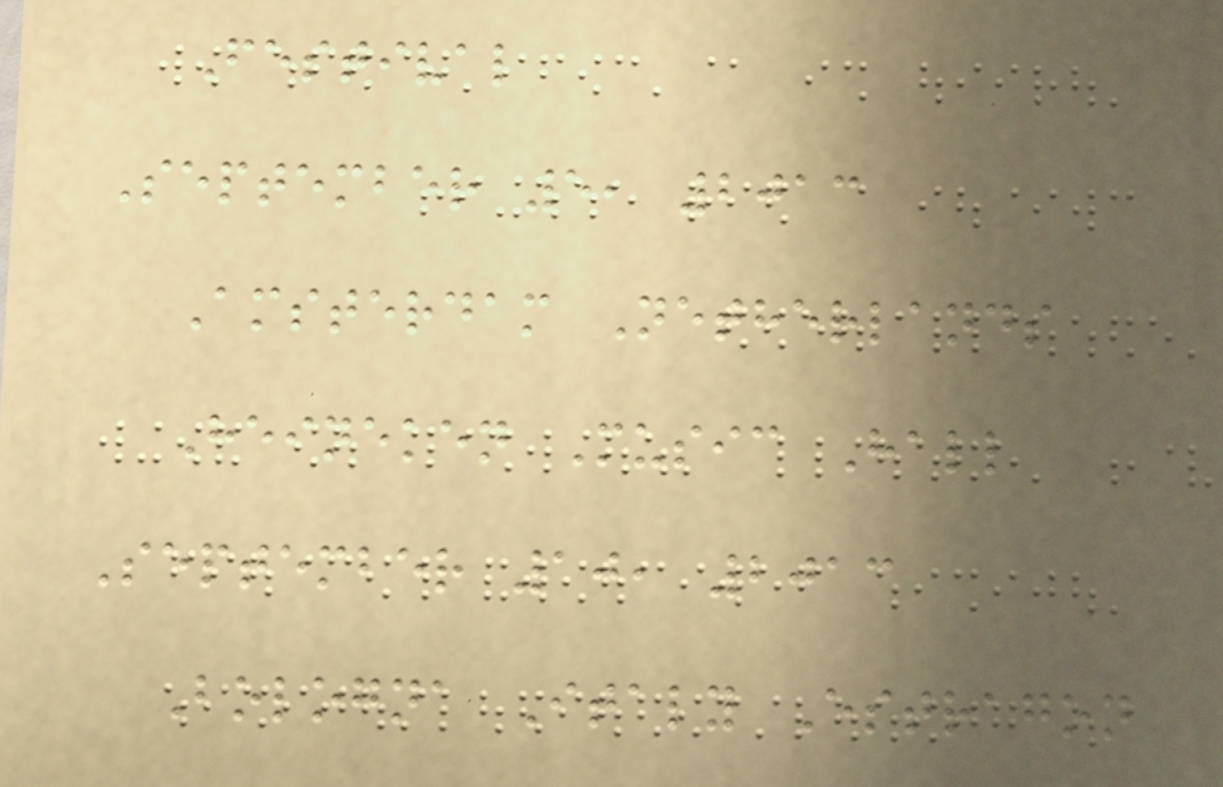Festival
September 5, 2013
Amsterdam Netherlands
Heineken Music Hall
September 10, 2013
Bologna Italy Estragon
